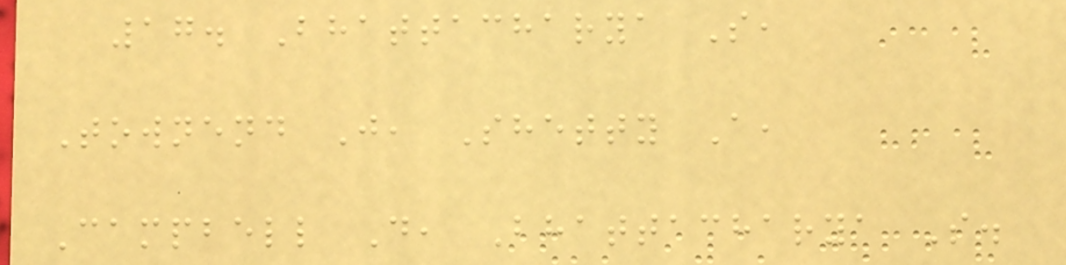17. Bhattacharya S,
Townend J, Shetty A,
Campbell D, Bhattacharya S.
